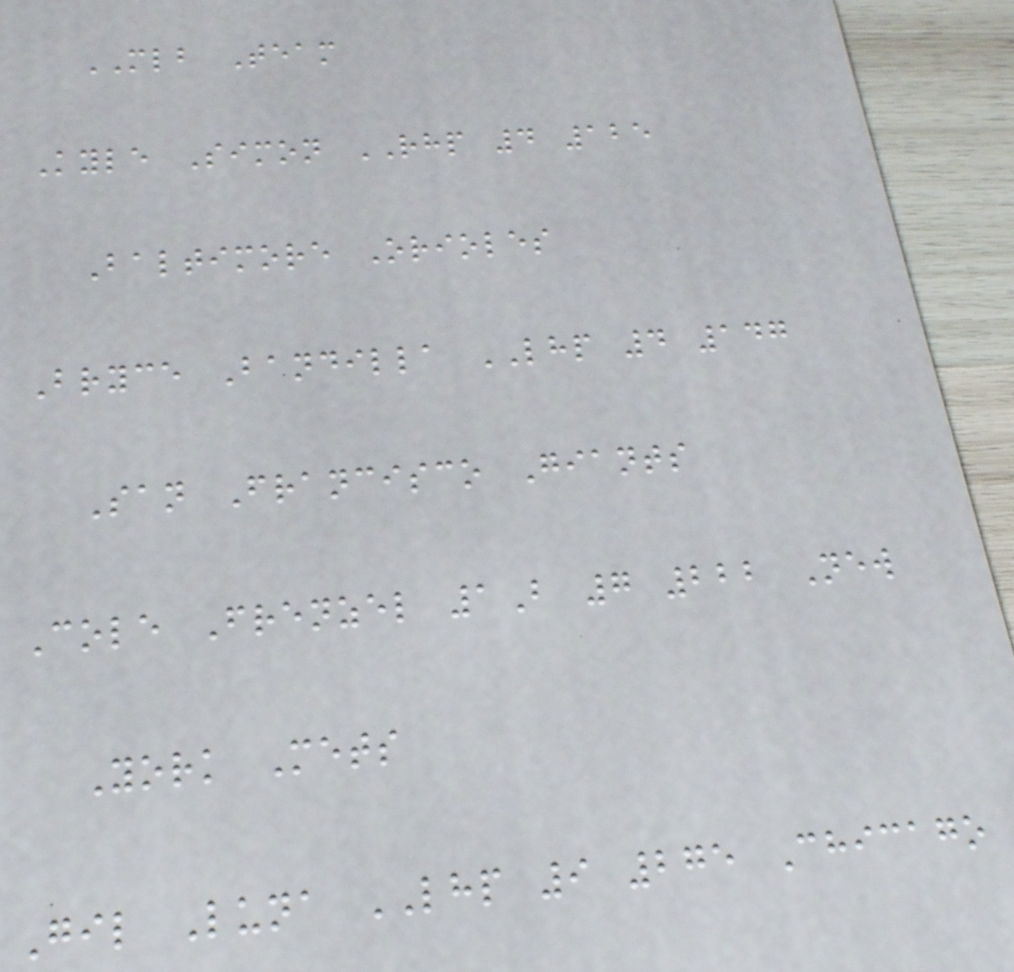MLB Team
Kyle Simon RHP 4 125
Baltimore Orioles
Bryce Bandilla LHP 4 147
San Francisco Giants
Cole Frenzel 1B 7 222 New
York Mets
Gil Luna LHP 9 275 Chicago
